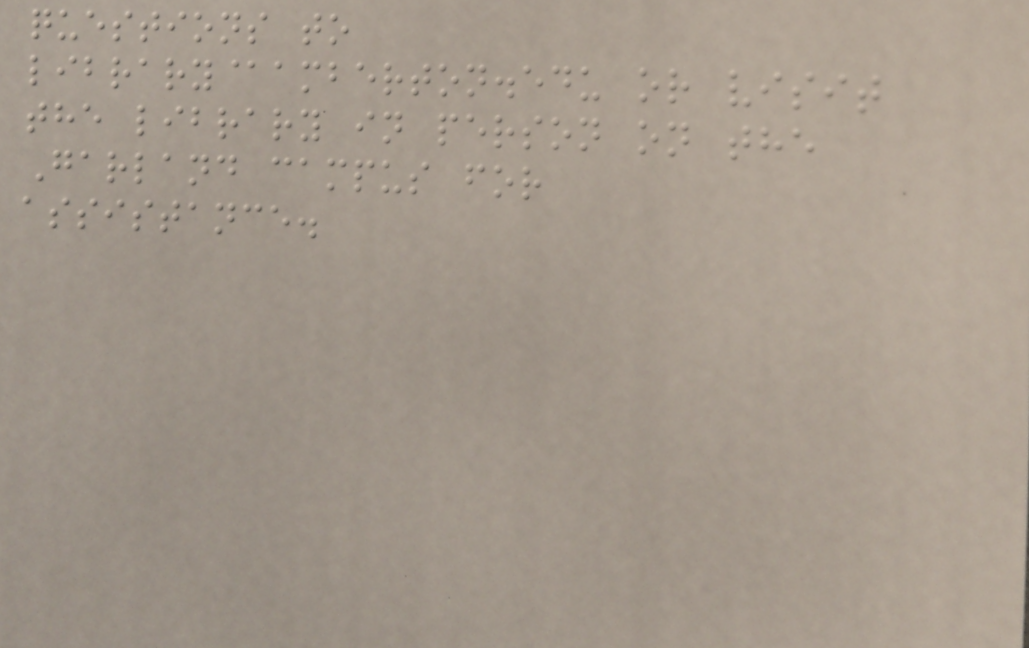questions to
library@amberton.edu or visit
the library in person on the
Garland campus for
assistance.
